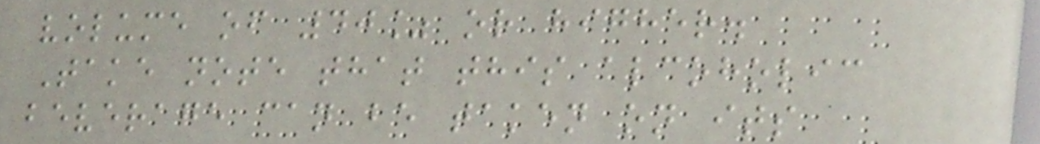volume of 40% or higher.
Take note that this alcoholic
beverage can be taken on its
